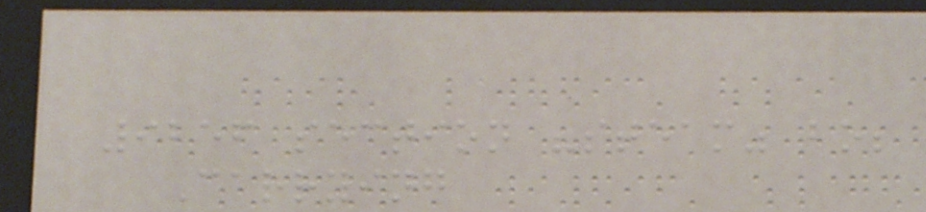9256 section "steam" bo;
Carrying
